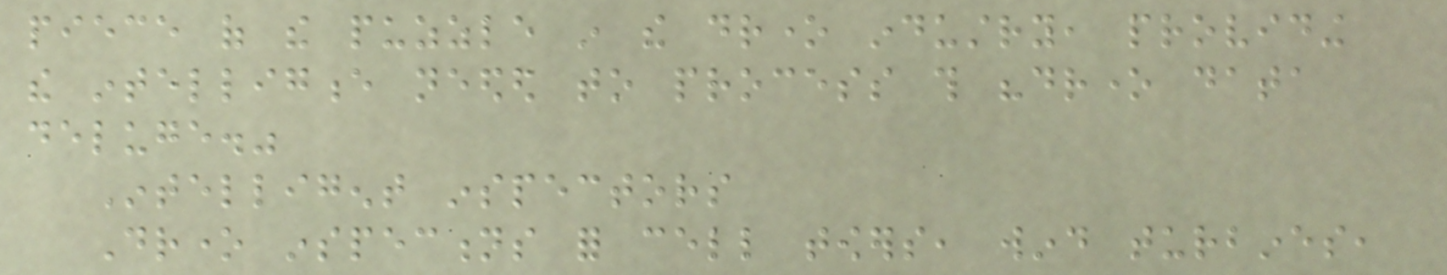piece of the puzzle in the drone industry, providing
the intelligence needed to process this "drone data
deluge."
Intelligent inspectors
Drone inspections for cell towers, wind turbines,
